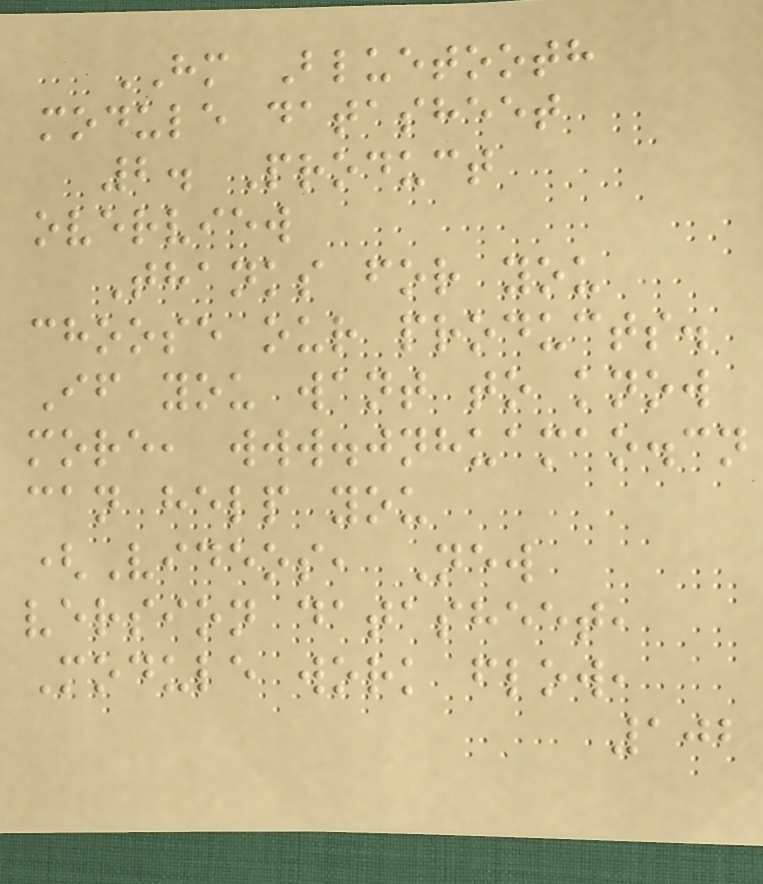HM Bluetooth
module datasheet
2. Product
overview
Thanks for you
choose our products.
If you want to know
more, www.jnhuamao.cn
can help you
(Videos, New
version datasheet,
Module work flow,
102
